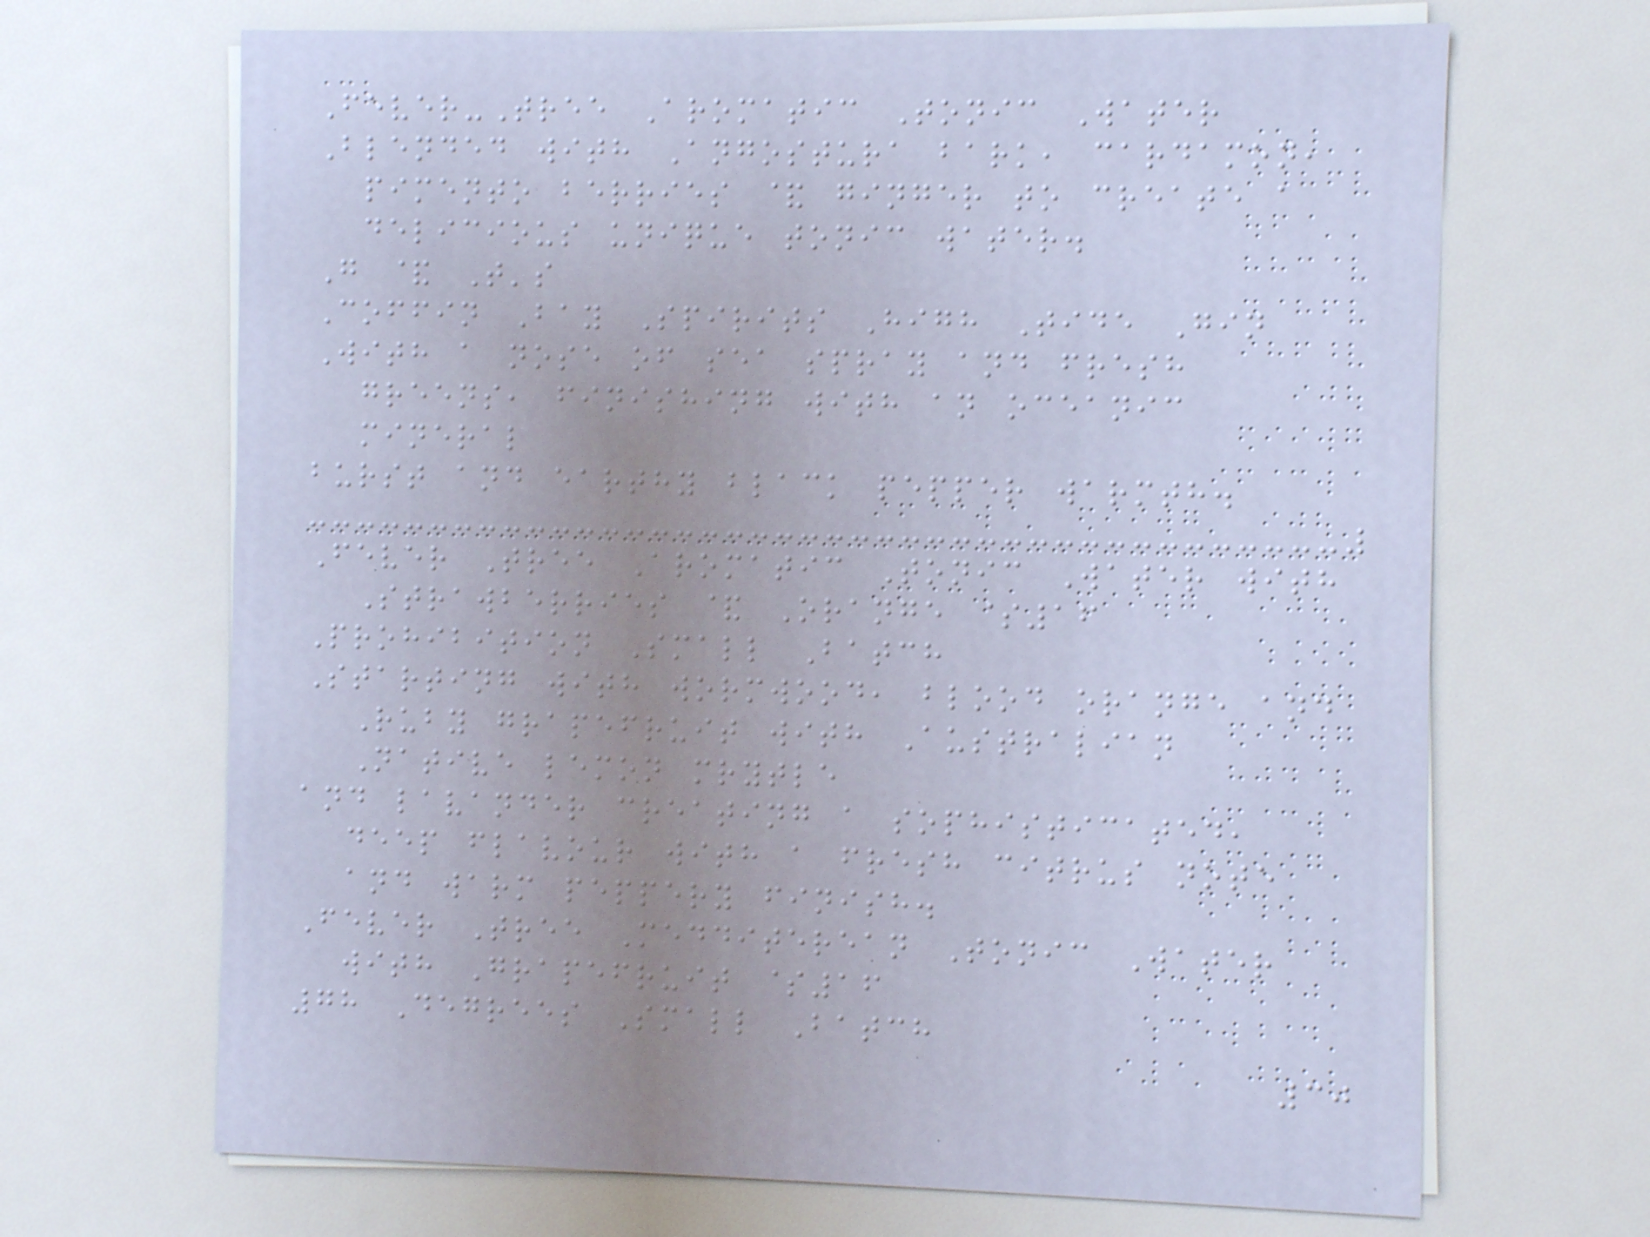Fever-Tree Aromatic Tonic Water
Blended with Angostura bark, cardamon,
pimento berries & ginger to create a
delicious unique tonic water.
G & T's
Coffin Bay Spirits High Tide Gin
With a nose of sea spray and fresh
greens, finishing with an oceanic
mineral
burst and earthy black pepper warmth.
Fever Tree Aromatic Tonic Water with
Strawberries & Orange $16
Prohibition Small Batch
Starting with wormwood, blood orange and
Ruby grapefruit with Australian
Native lemon mrytle
and lavander creating a sophisticated,
deep flavour with a fresh citrus note
and warm peppery finish.
Fever Tree Medditerean Tonic Water
with Grapefruit $16
78 Degrees Small Batch
30
